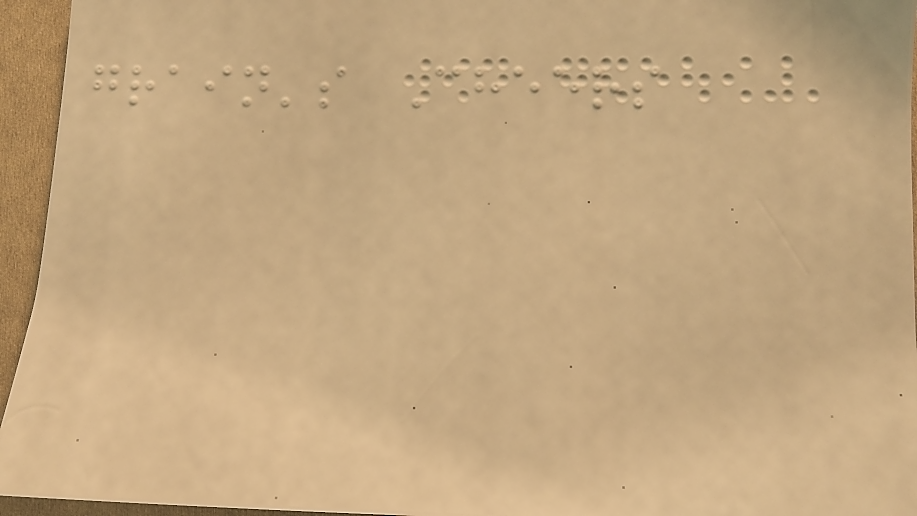grain's Cheers
